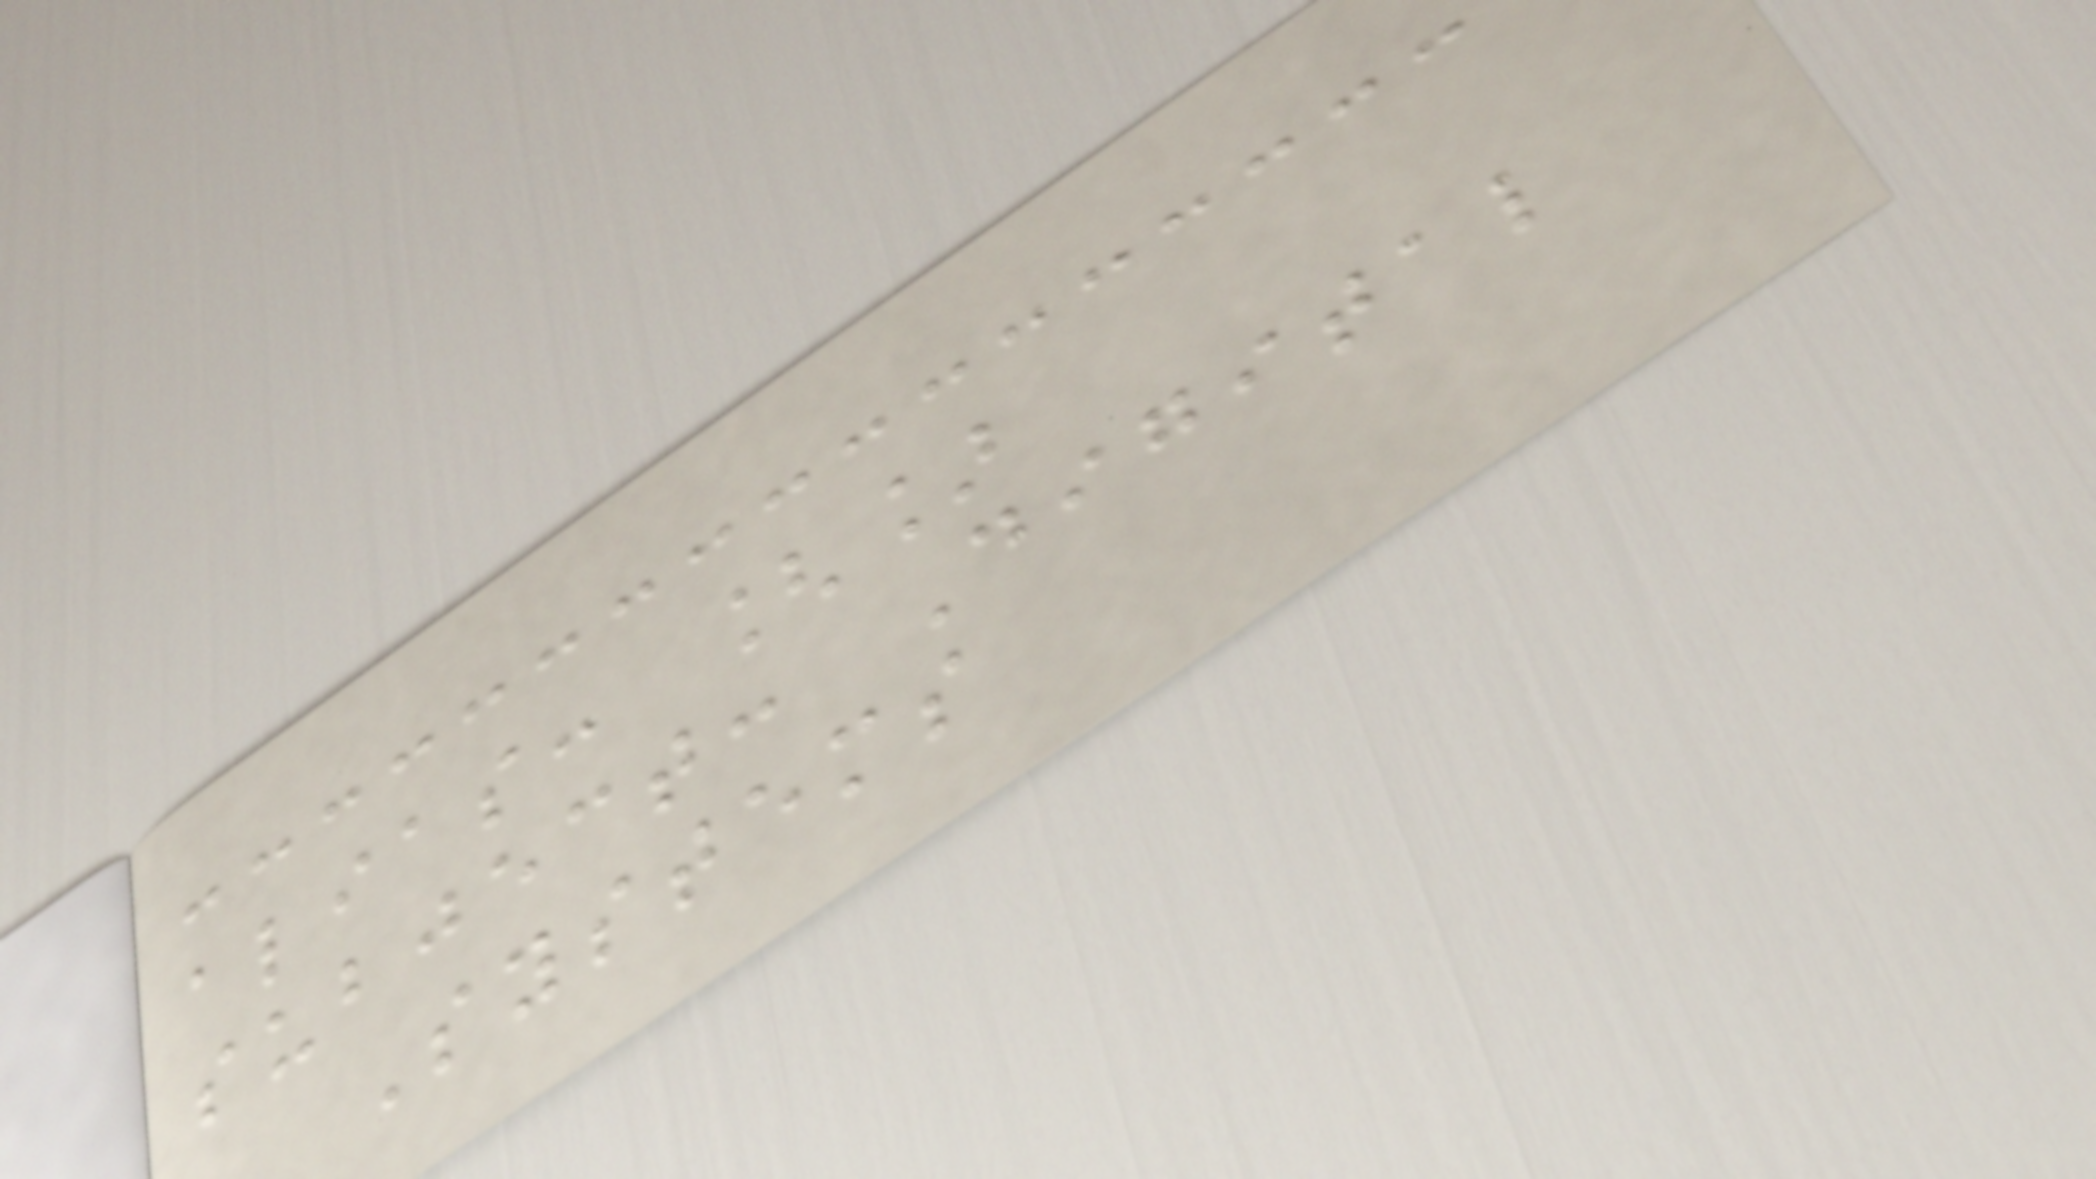alias: []
subject: Digital
Systems
